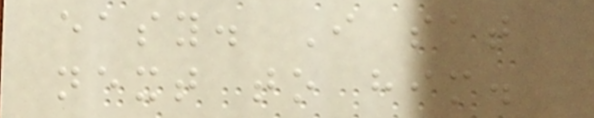easy. I sat
next to him.
